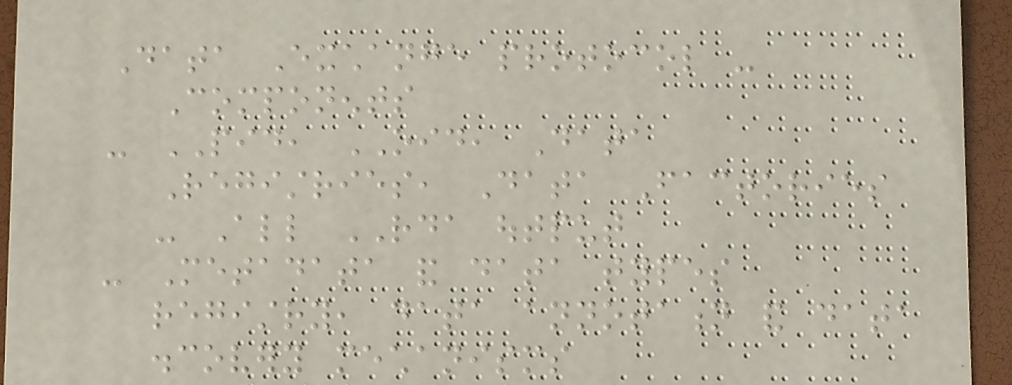Data Exchange protocol -
Components
- PID, OID, Data
Registries, Data Factories
- All RDA output
- Metadata and data types
registry, data annotation and data
discovery mechanisms
